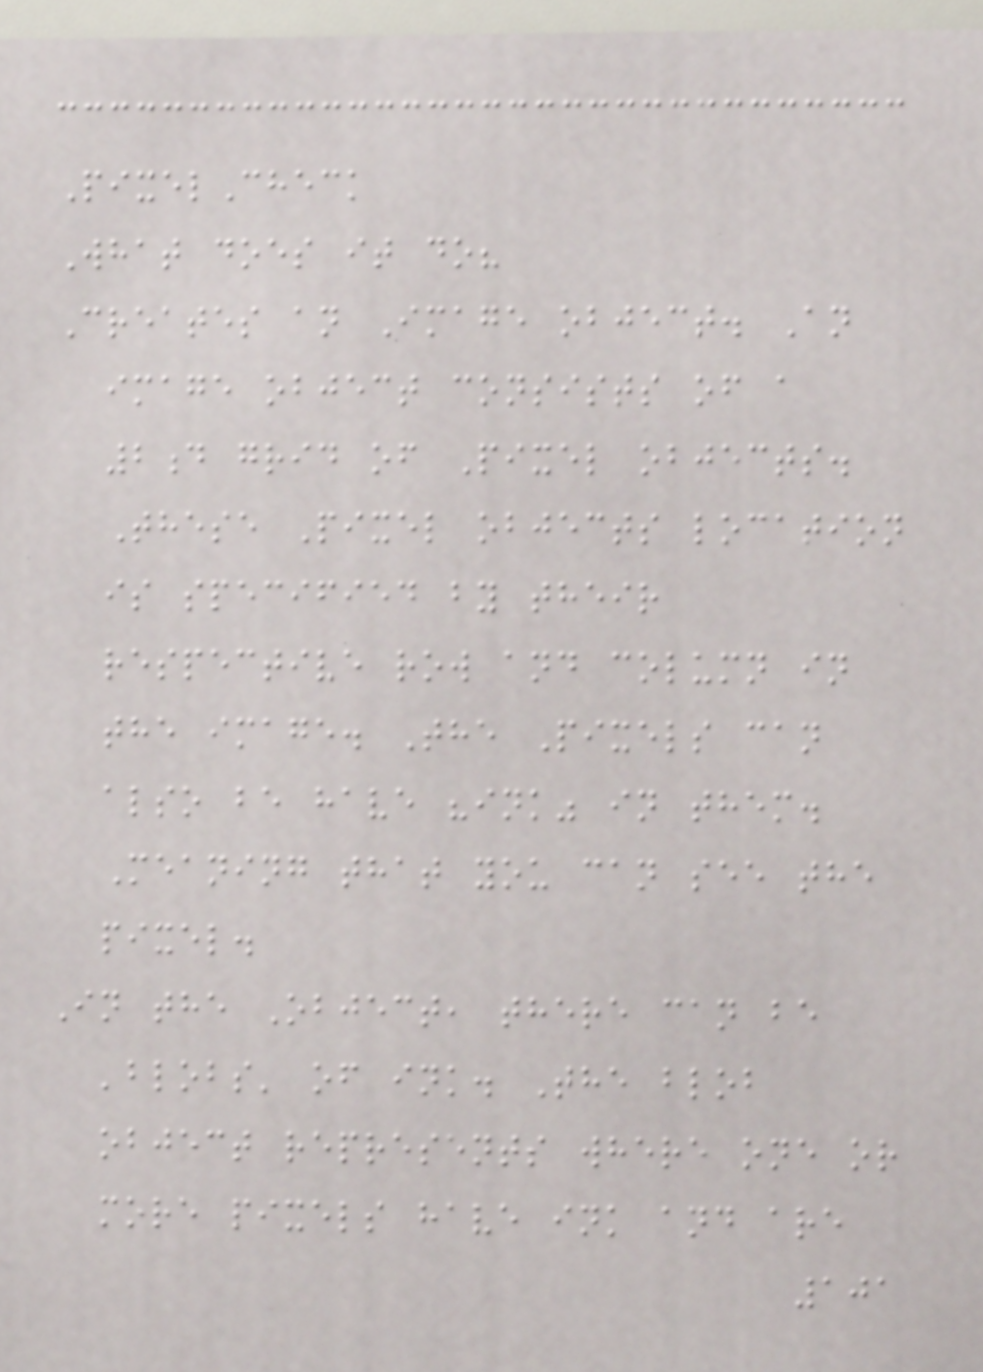PixelCheck
What does it do?
Creates an Image object. An
image object consists of a
2d grid of Pixel objects.
These Pixel objects location
is specified by their
respective row and column in
the image. The Pixels can
also be have "ink" in them.
Meaning that you can see the
pixel.
In the Object, there can be
'blobs' of ink. The blob
object represents where one or
more pixels have ink and are
101
